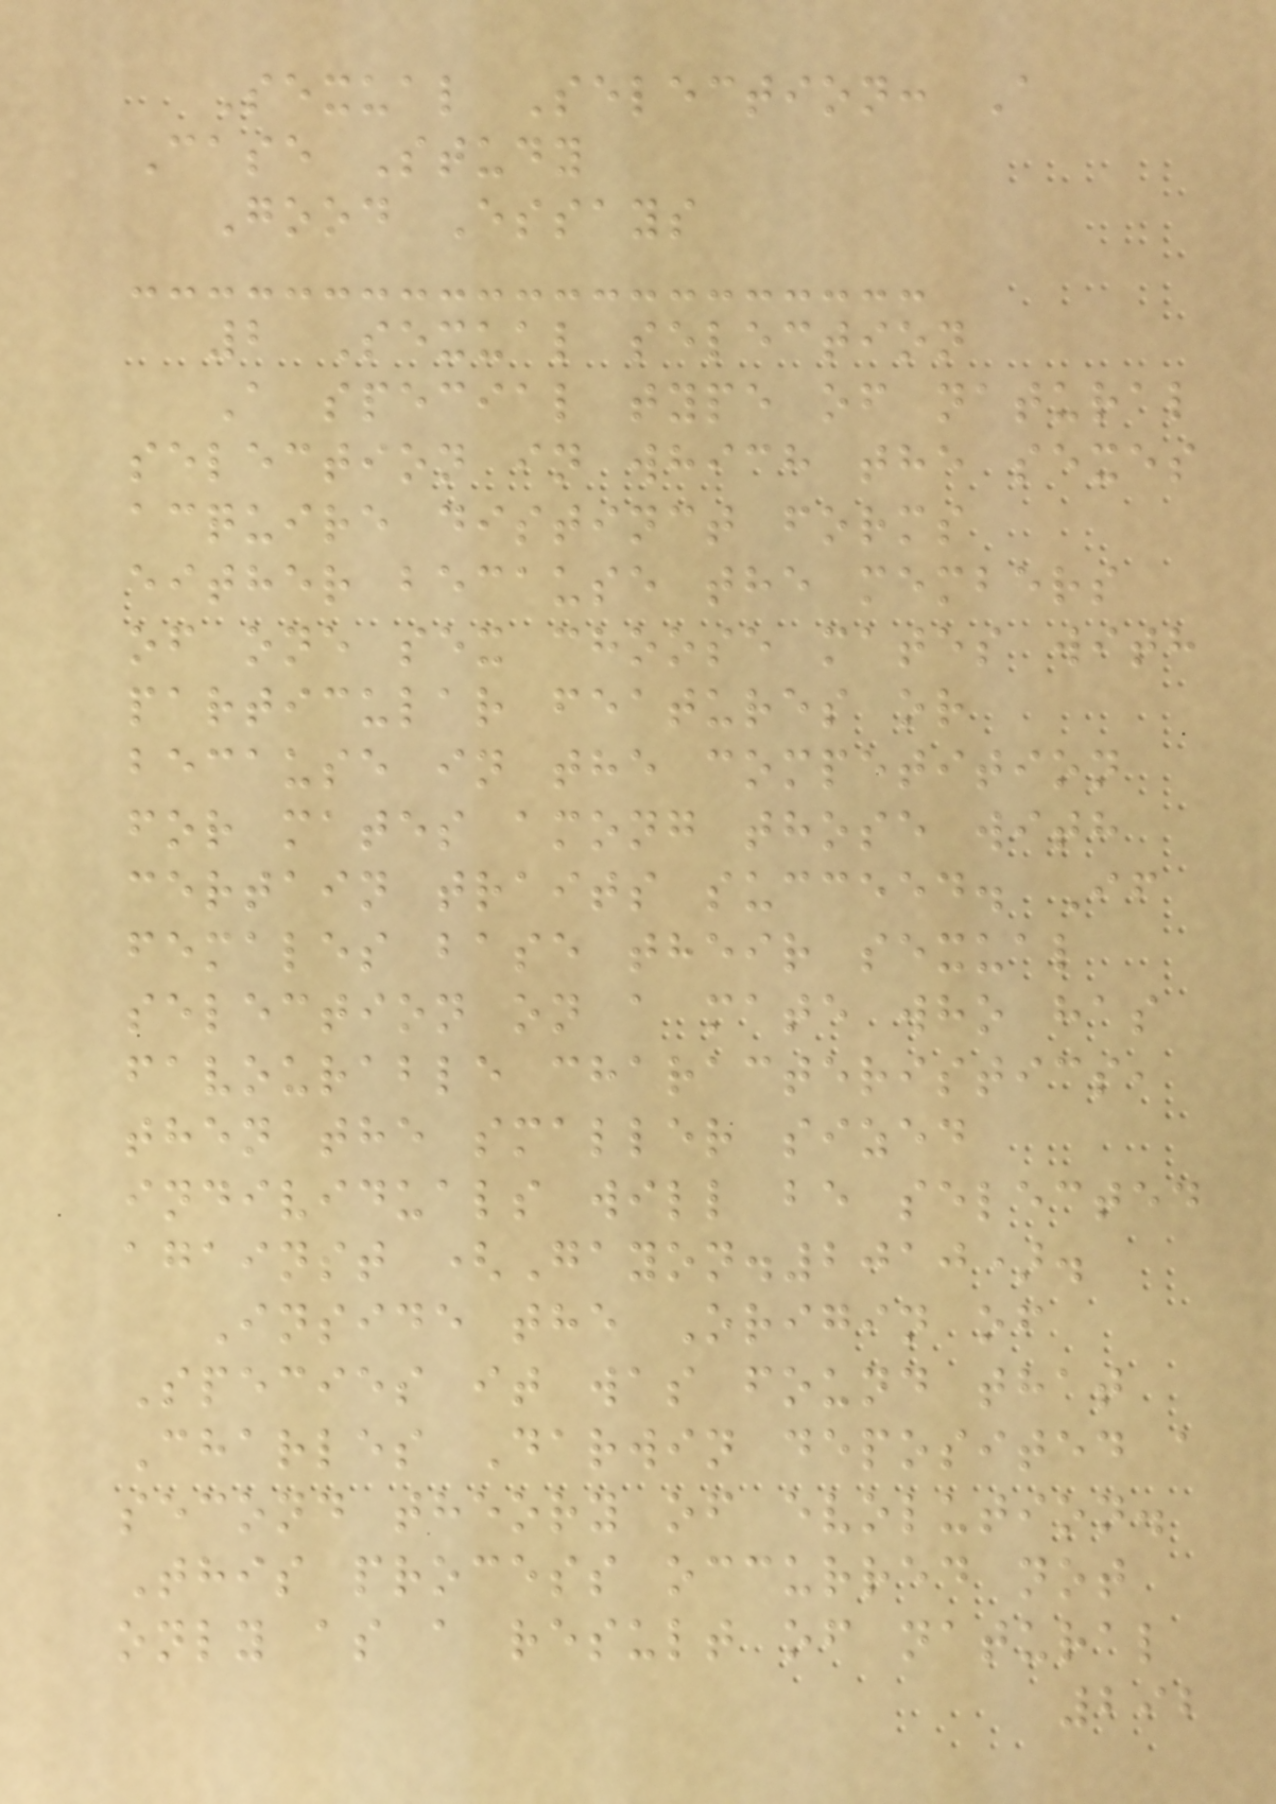Sexual Selection: A
Case Study
Good Essays
2 Sexual selection
A special type of natural
selection in which the sexes
acquire distinct forms
either because the members
of one sex choose mates with
particular features or
because in the competition
for mates among those with
certain traits succeed. If
females base their sexual
selection on a mate who has
favourable characteristics,
then the smaller sized
individuals will be selected
against (Gayon.2010).
Inside the Origin of
Species it was found that
Charles Darwin deposited a
second theory of evolution.
This process occurred not
only as a result of natural
292
